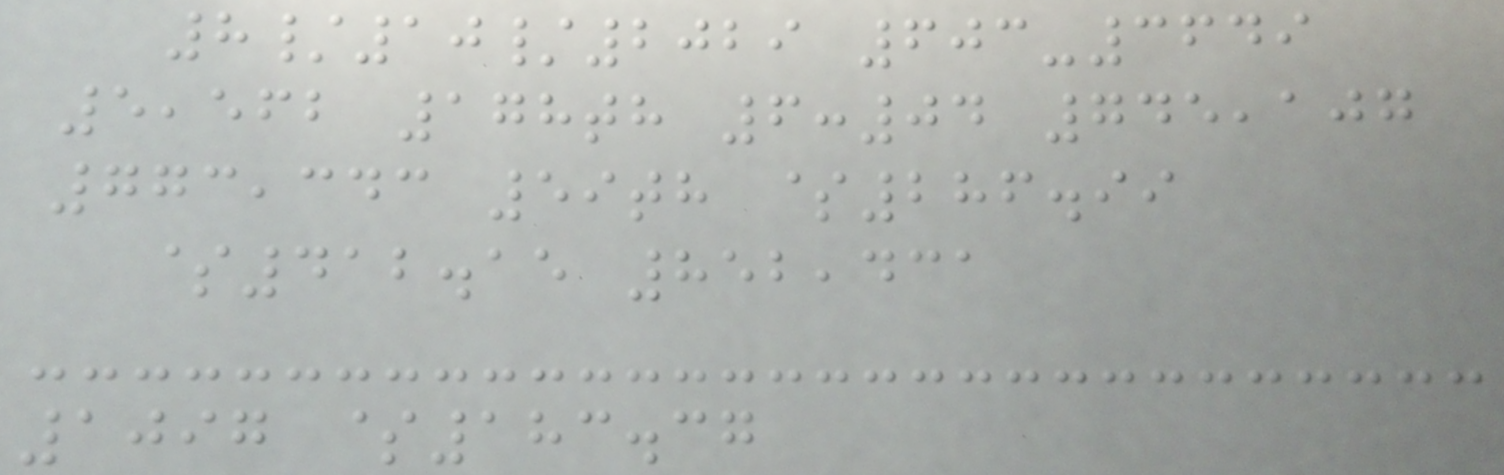8/10/2029 603-3649
5,562 178th 6:04 745,107
773,343 59th $286.99
$412.15 852,431
1097 $183.37
